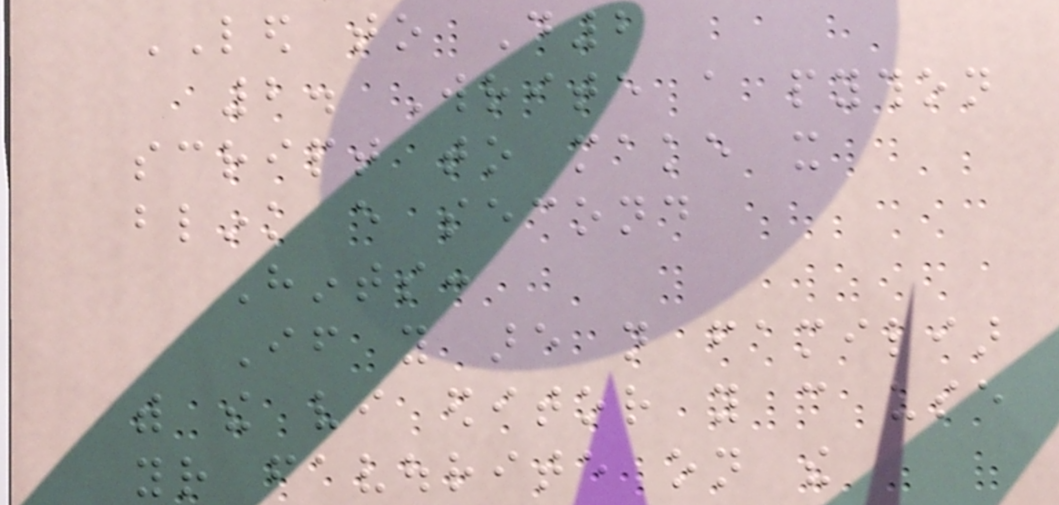LED to D2
2. Write a python
script to make it
blink every second
Hints:
If you are not familiar
with the vi editor you can use
your favourite on the
